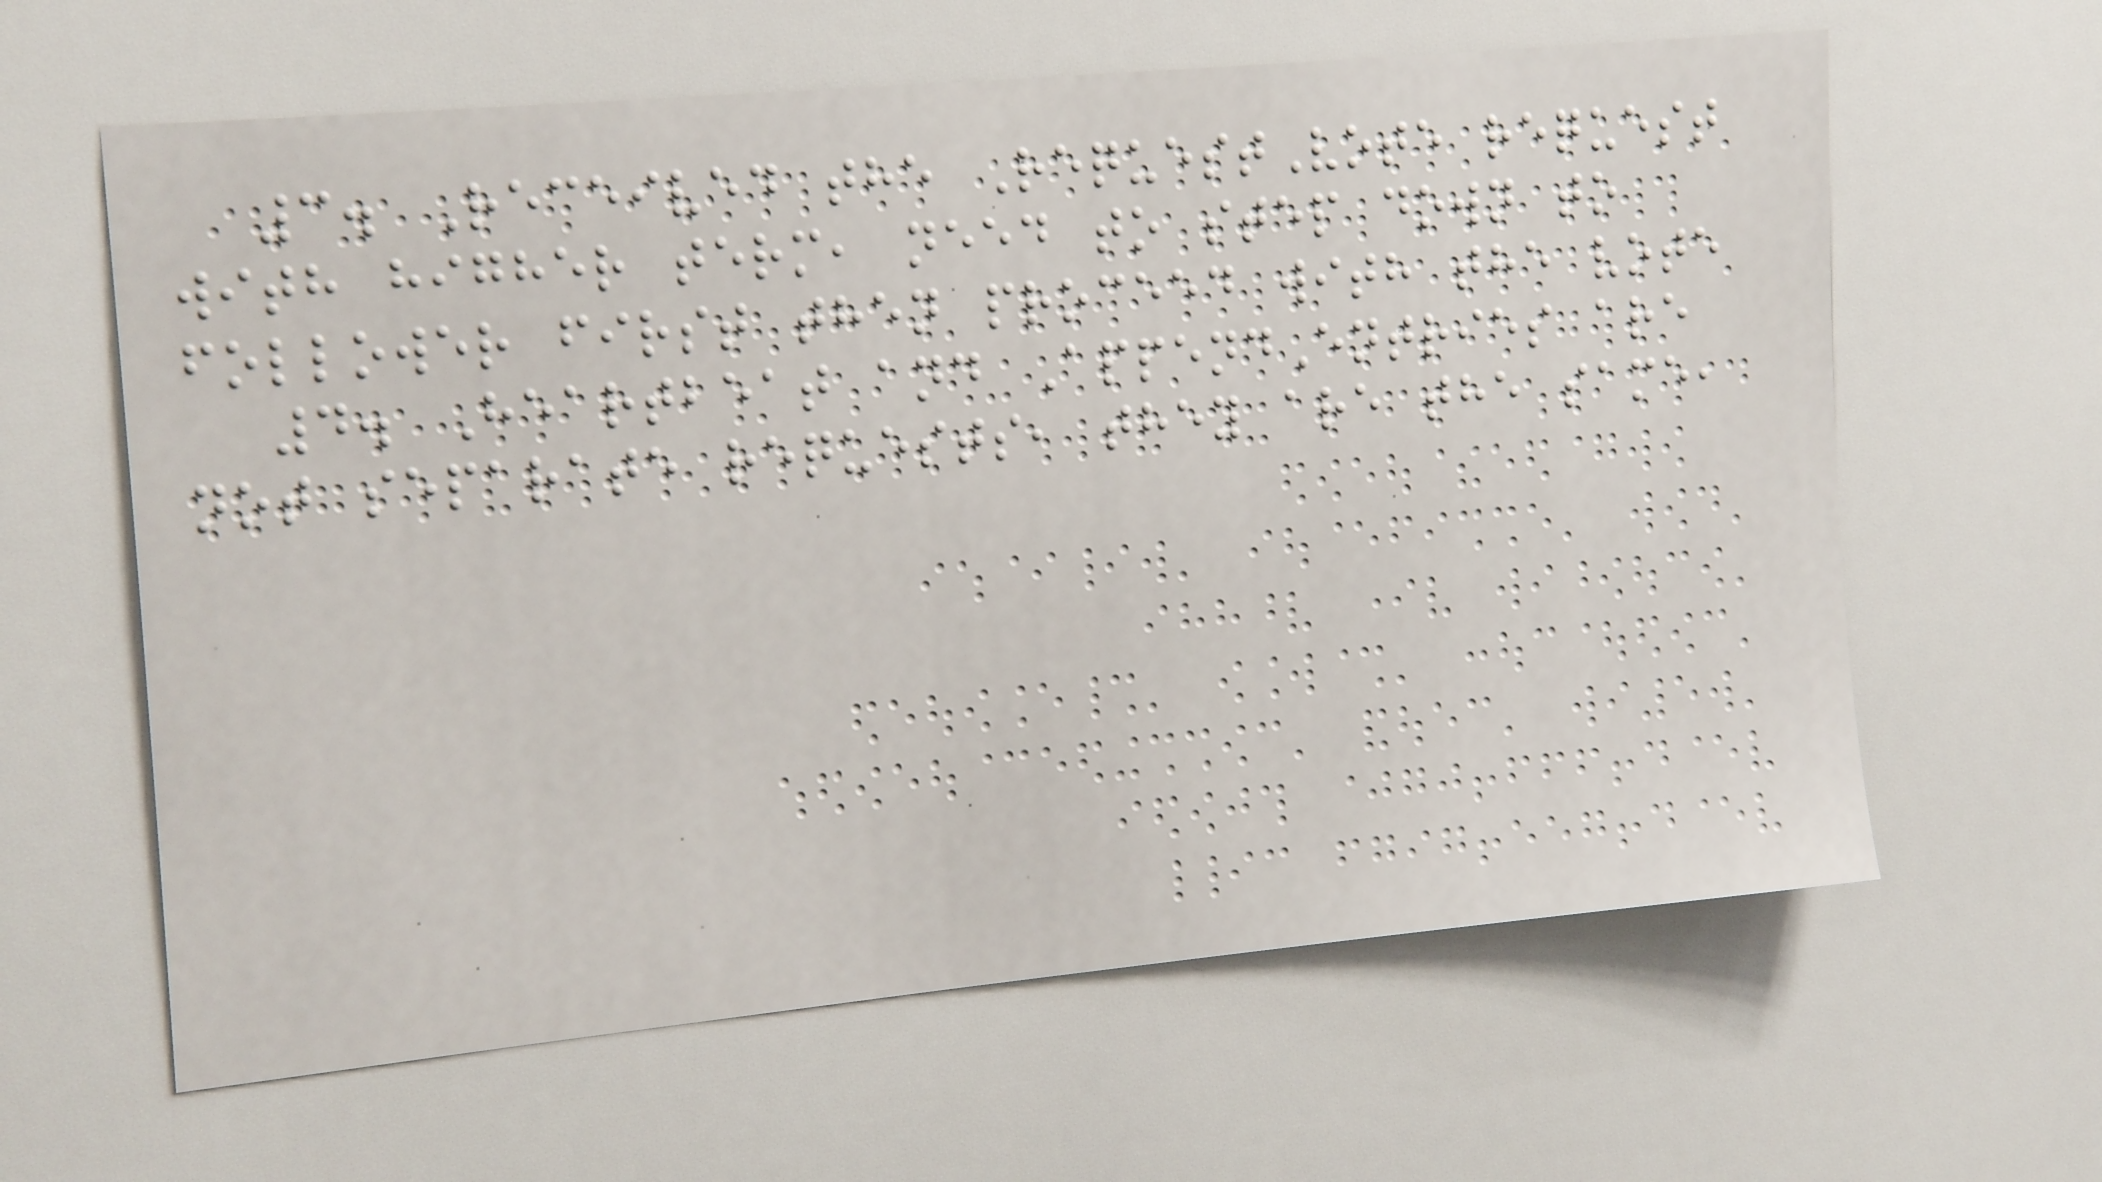3. Received the RequestVote request
with higher term, need to step down to
follower first then proceed with the vote
4. Heartbeat and AppendEntries are
not separate requests, they are the same,
